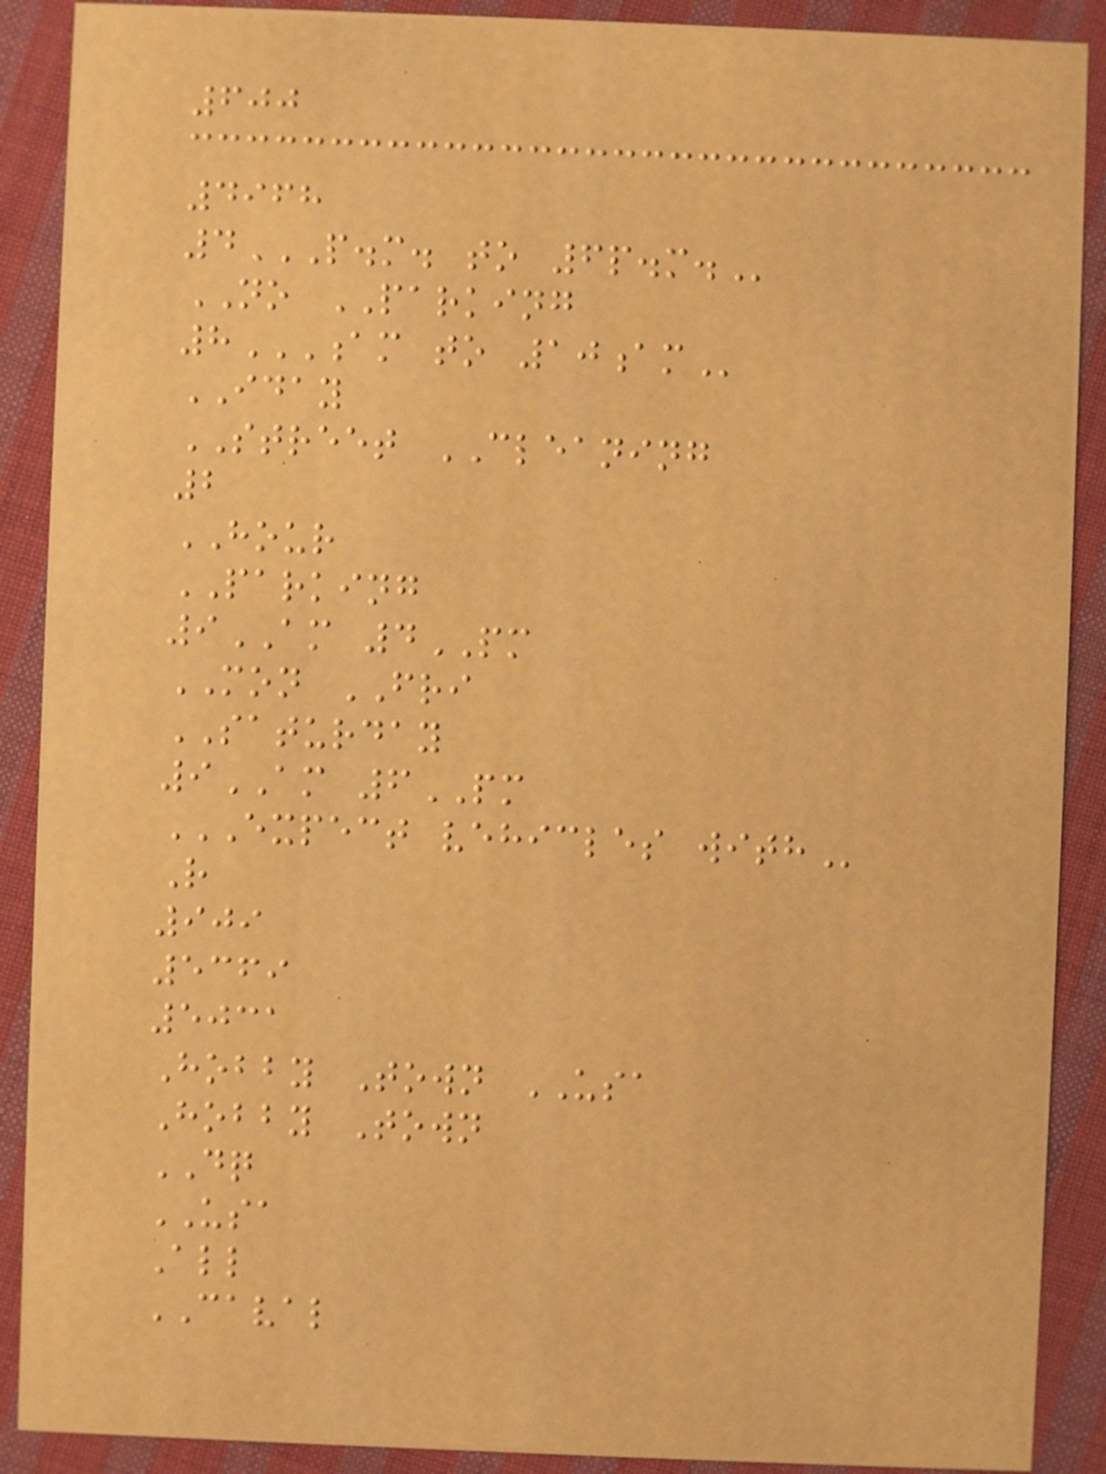600
4968
4P.M. TO 6P.M.
NO PARKING
8AM TO 10AM
IDAY
STREET CLEANING
2
HOUR
PARKING
9AM 4PM
MON FRI
SATURDAY
9AM 6PM
EXPECT VEHICLES WITH
R
909
5369
5031
Hobby Town USA
Hobby Town
DQ
USA
All
CAVAL
